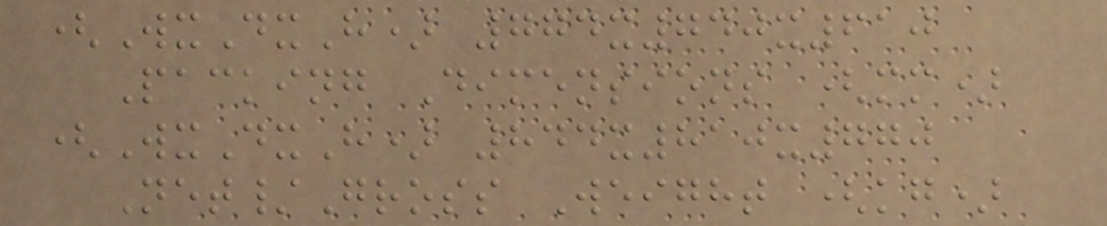(WxDxH) 774x740x610
Packing Dimensions (mm)
(WxDxH) 844x810x770
Net/Gross Weight (kg)
